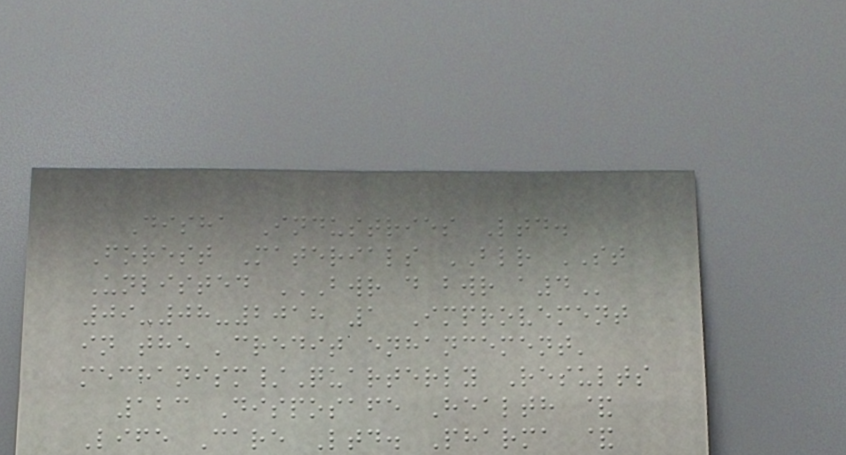Disha Industries Ltd.
Forest Materials BLR ST
Unlisted BWR D BWR A4
09-08-2018 1 Improvement
in the 'credit enhancement'
mechanism/Quarterly Results
123 Disposafe Health &
Life Care Ltd. Pharma &
